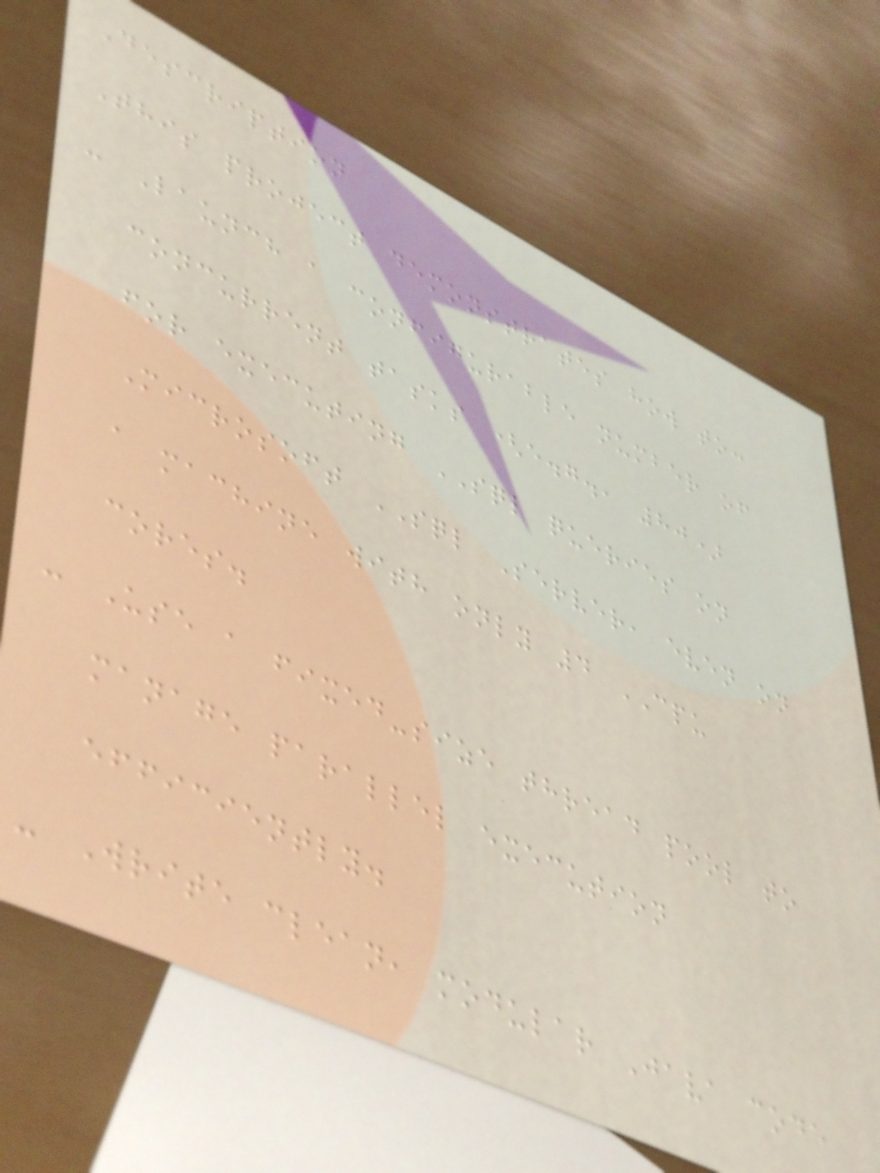Description
This project demonstrates how to:
- Launch a configurable number of
concurrent tasks (e.g., 80)
for executing SQL queries on
Microsoft SQL Server, even on
a machine with only 4 CPU
cores.
- Use a fixed-size thread pool to
manage parallel execution
efficiently.
- Write clean, modular Java code
